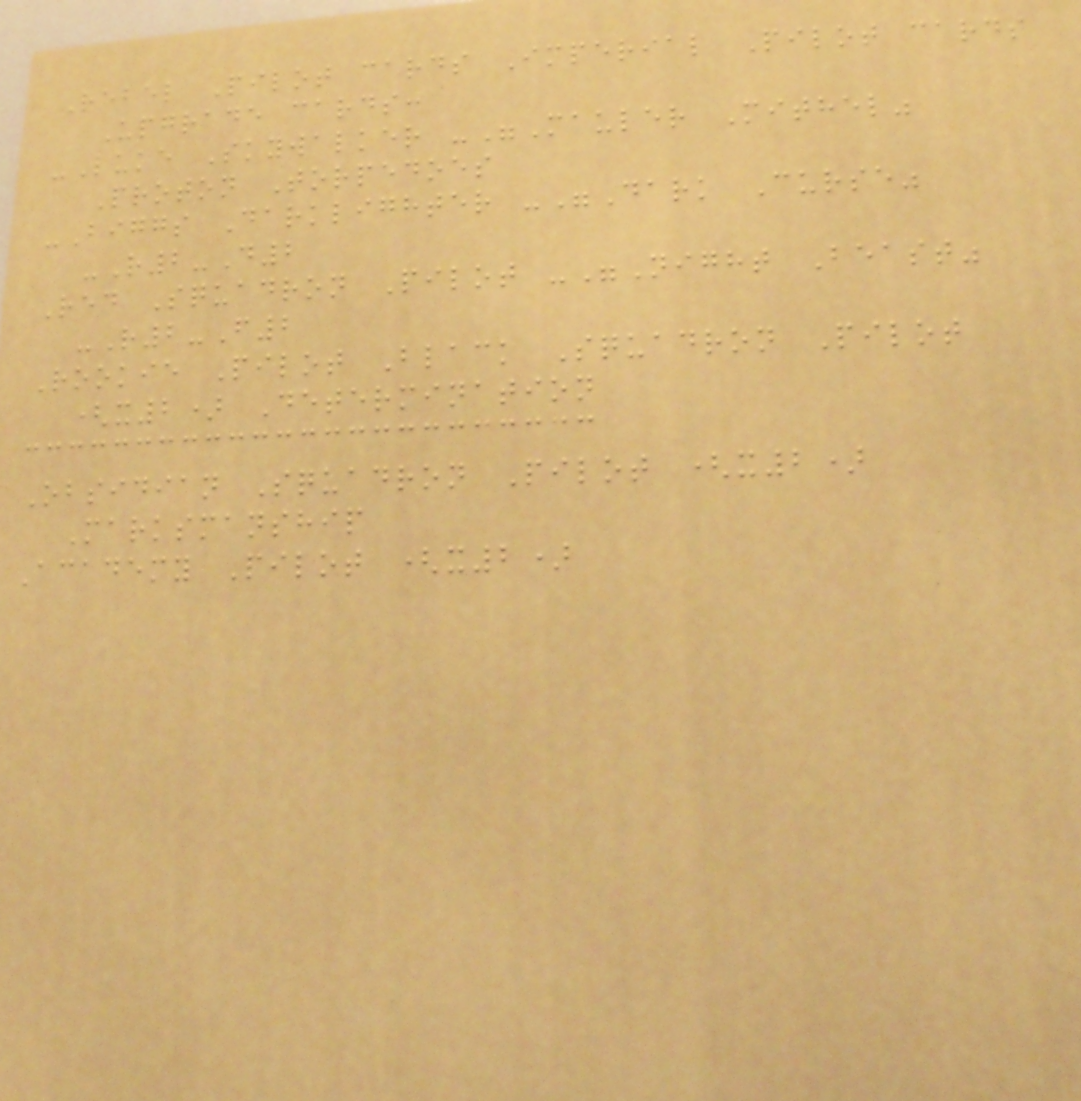Rebel Pilot cards Imperial Pilot cards
Upgrade cards:
-Luke Skywalker -"Mauler Mithel"
Proton Torpedoes
-Biggs Darklighter -"Dark Curse"
-R2-D2
Red Squadron Pilot -"Night Beast"
-R2-F2
Rookie Pilot Black Squadron Pilot
(x2) Determination
Obsidian Squadron Pilot (x2)
Marksmanship
Academy Pilot (x2)
